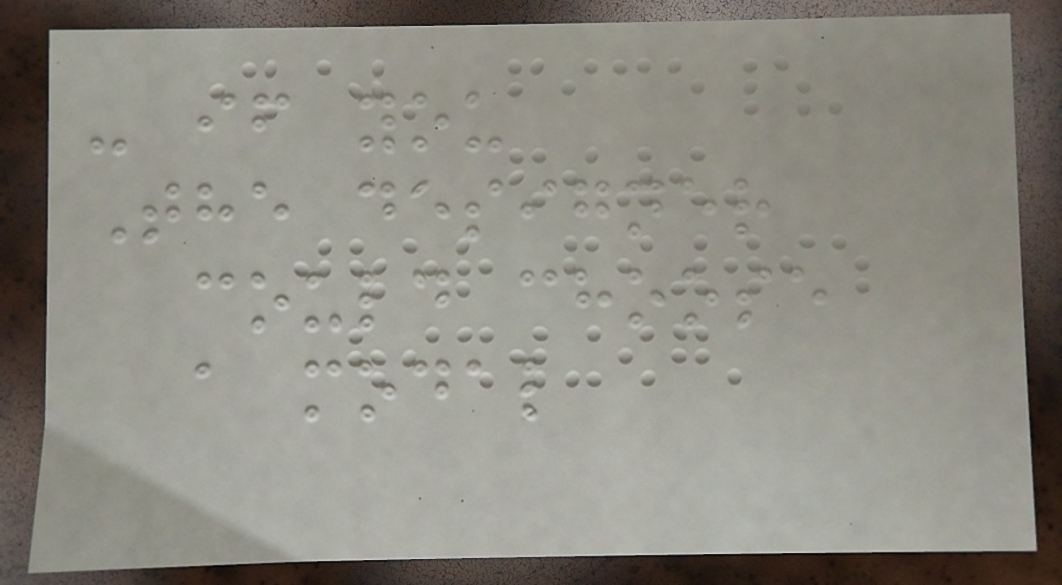- if you
The designer
could choose
a modal
